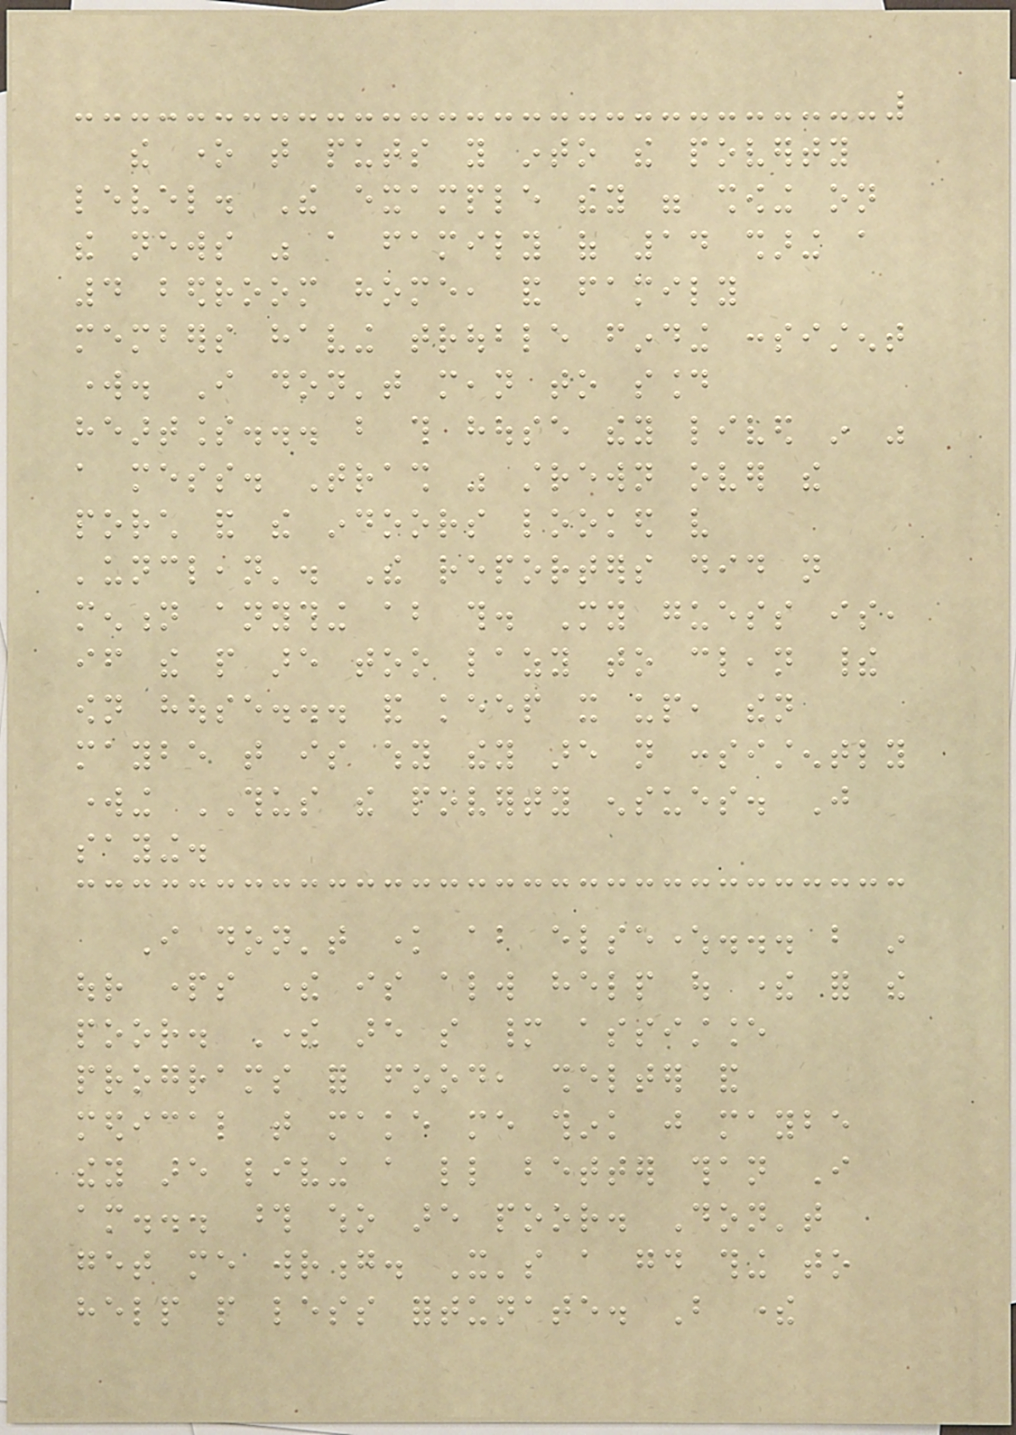the one that puts you into the poverty
level. The example they were showing on
the news was a family of 14 sharing a
4 bedroom home, and family
members having trouble finding consistent
work. I don't mean to sound
heartless... but this house they lived in was
a mess. Trash was strewn over the
porch and the indoors looked very
'unclean'. The reporters did not
mention anything about this. My guess is,
if the people are too lazy to clean their
own house... and keep it up, then
maybe that is why they are not consistently
working THUS the poverty ensues. Just
saying.
I don't know about elsewhere... but in
our parts there is always help out there for the
poor. There are so many assistance
programs for food, shelter and
medical that make me think just maybe
they are living a little better than I
am... those who are poor. Don't
get me wrong. It's a good thing to
help people less fortunate. But there
